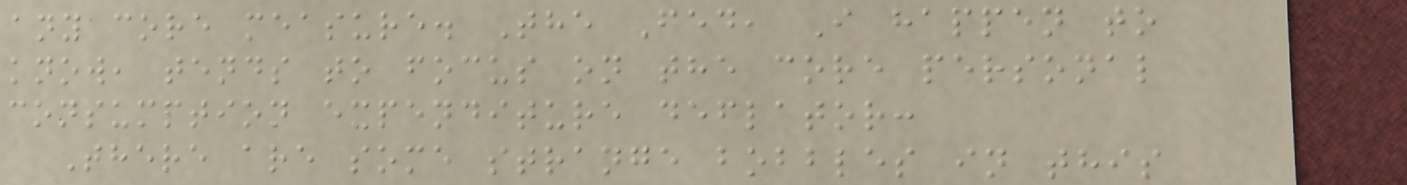any core measure. The Fed, I happen to
know, tends to focus on the core personal
consumption expenditure deflator:
There are some strange bobbles in this
